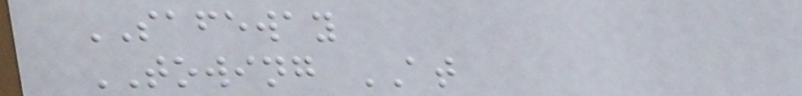SAFEWAY
TOWING AT
